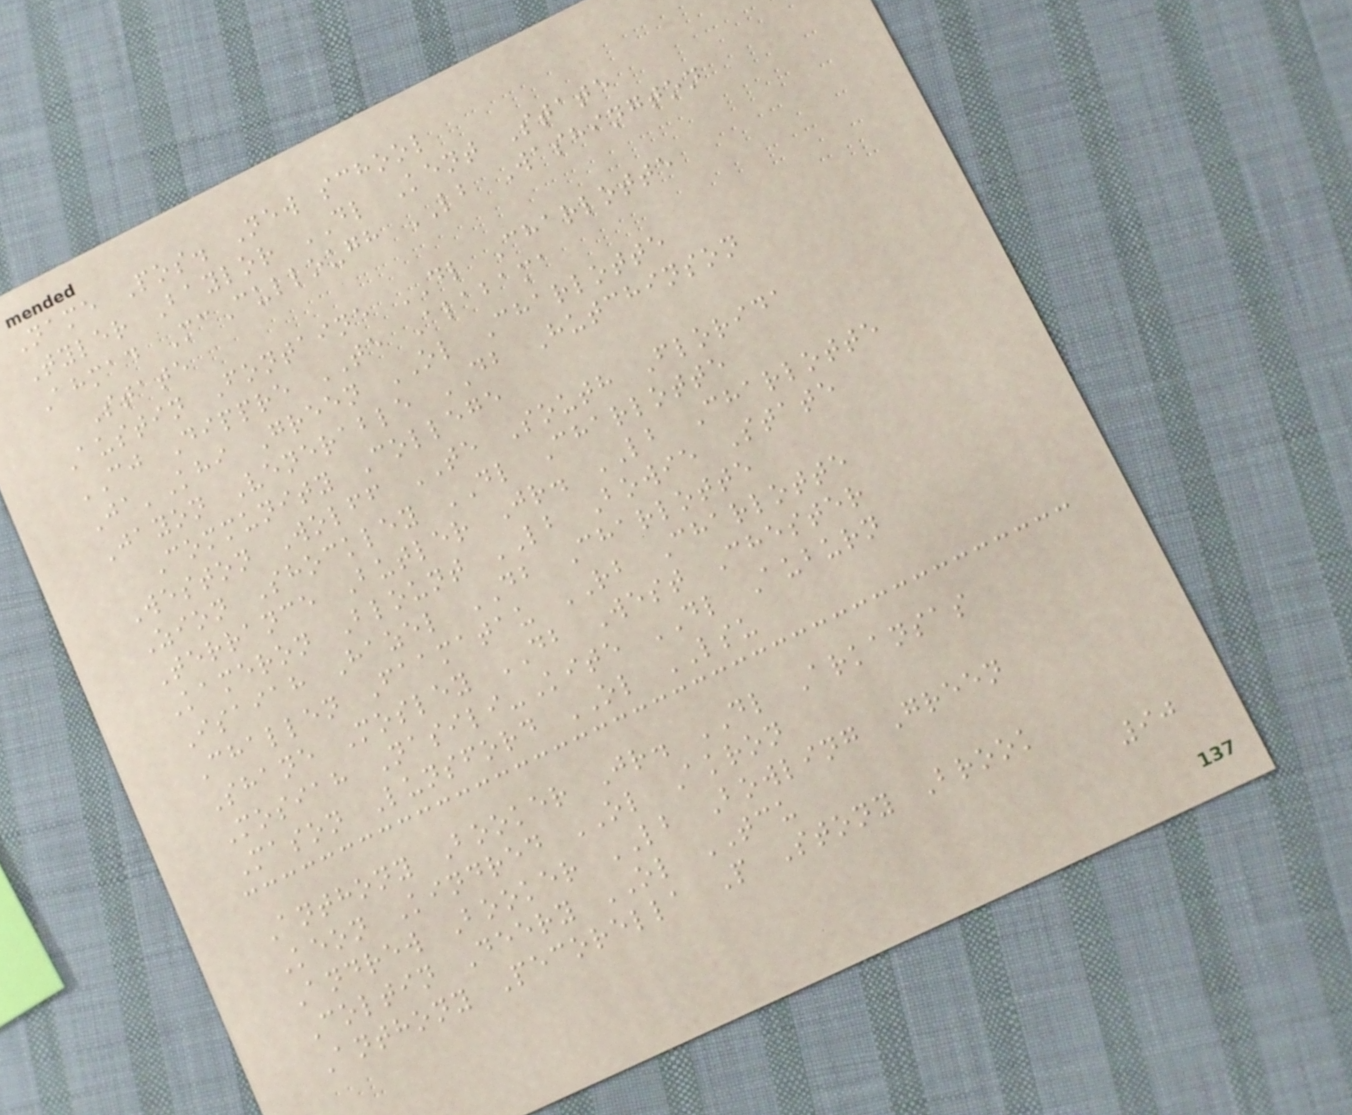Name Pos. New school
Tyler Baylor DL Kent State
Ahmad McCullough LB Washington
State
Austin Fontaine DL Charlotte
CJ Dippre TE Alabama
Ja'Khi Green OL Charlotte
Jayon Venerable DB Hutchinson
Community College
Weston Wolff TE South Florida
Zion Shockley DL Charlotte
Terrance Butler Jr. LB Charlotte
Kameron Blount LB Bowie State
Isaiah Hazel DB Charlotte
Challen Faamatau RB Charlotte
Shane Mosley DB West Chester
Mosiah Nasili-Kite DL Auburn
Mason Lunsford OL LSU
Anthony Booker Jr. DL Arkansas
Keon Kindred OL Akron
Andrew Booker LB Bowling Green
Coltin Deery OL TCU
Anthony Pecorella P Stony Brook
90
